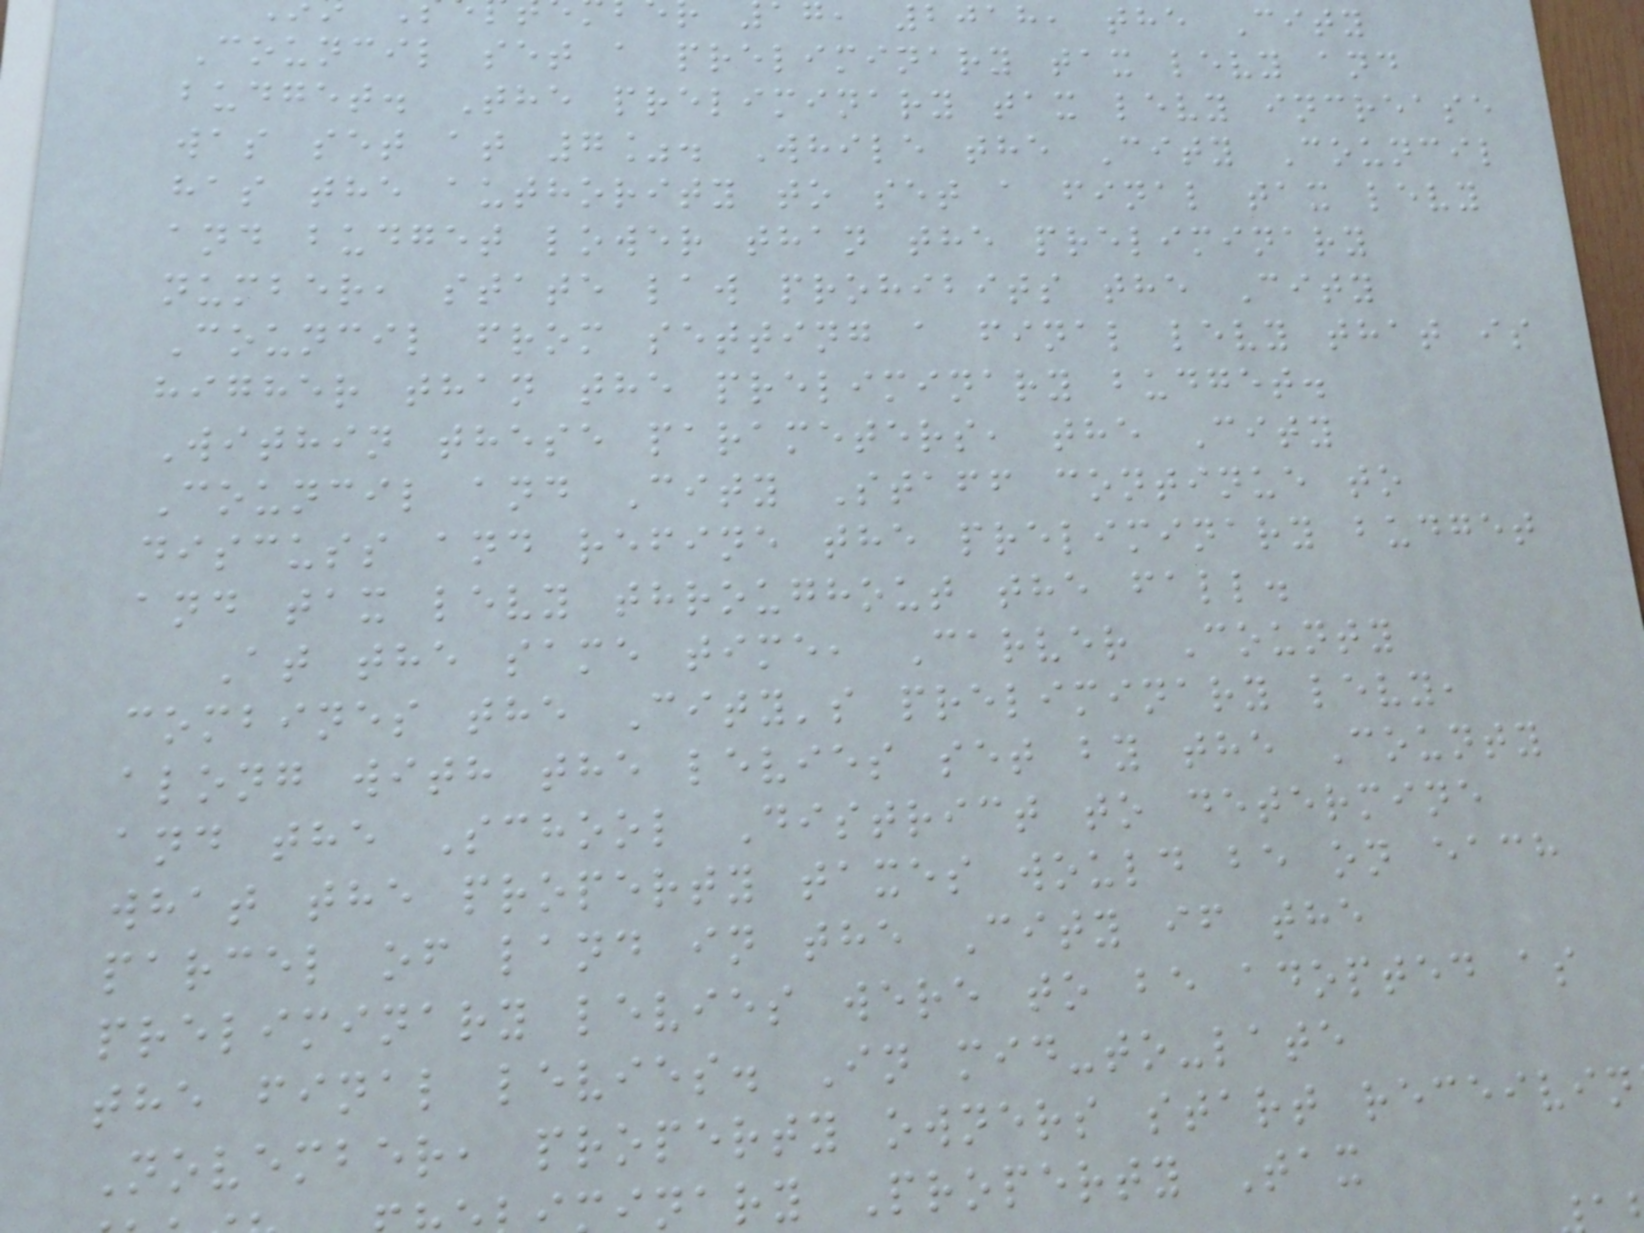g, 2018, the City
Council set a preliminary tax levy and
budget. The preliminary tax levy increase
was set at 7%. While the City Council
has the authority to set a final tax levy
and budget lower than the preliminary
number, state law prohibits the City
Council from setting a final levy that is
higher than the preliminary budget.
Within these parameters, the City
Council and City Staff continue to
discuss and refine the preliminary budget
and tax levy throughout the fall.
At the same time, Carver County
combines the City's preliminary levy,
along with the levies set by the County
and the School District to determine
what the property taxes would be on each
parcel of land in the City if the
preliminary levies were to be adopted as
the final levies. In mid-to-late
November, property owners start receivin
nary Property Tax
